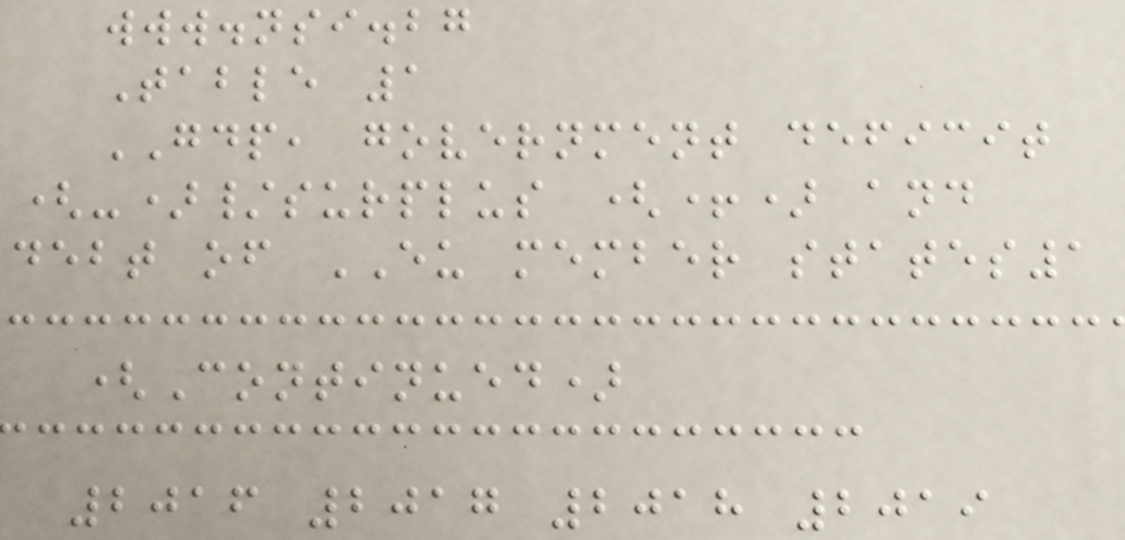www.nsi.bg
Table 1
GDP, government deficit
(-)/surplus (+) and
debt of EU member states1
(Continued)
2016 2017 2018 2019
